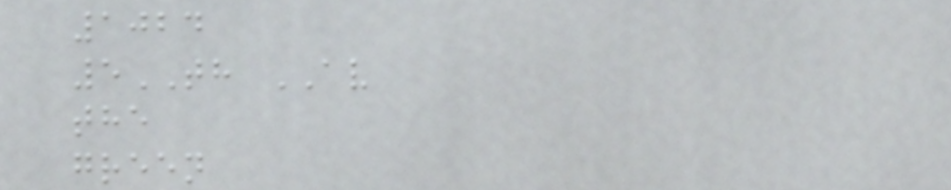1024
5TH AV
the
green
